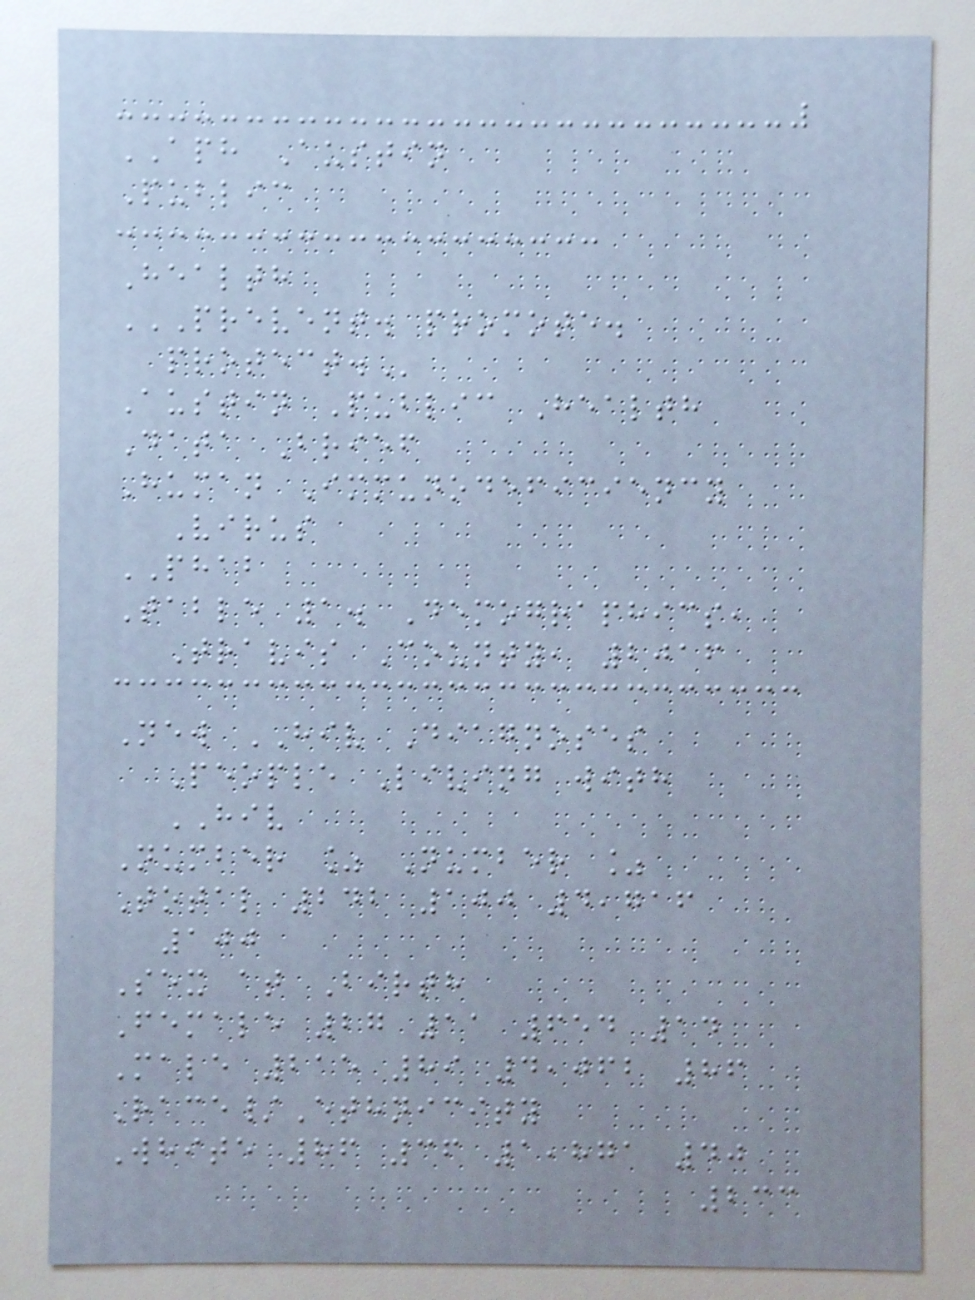APH Austin
Public
Health
PREVENT. PROMOTE.
PROTECT.
Austin Public Health
Data Brief
Human Immunodeficiency
Virus
PHAB
Table 1. Demographics,
Travis County, 2016
New HIV Diagnoses
People Living with
HIV
Number % Number %
Total 242 100 4,716
100
Sex at Birth
Female 27 11 654 14
Male 215 89 4,062 86
Race/Ethnicity
White 86 36 1,871 40
233
